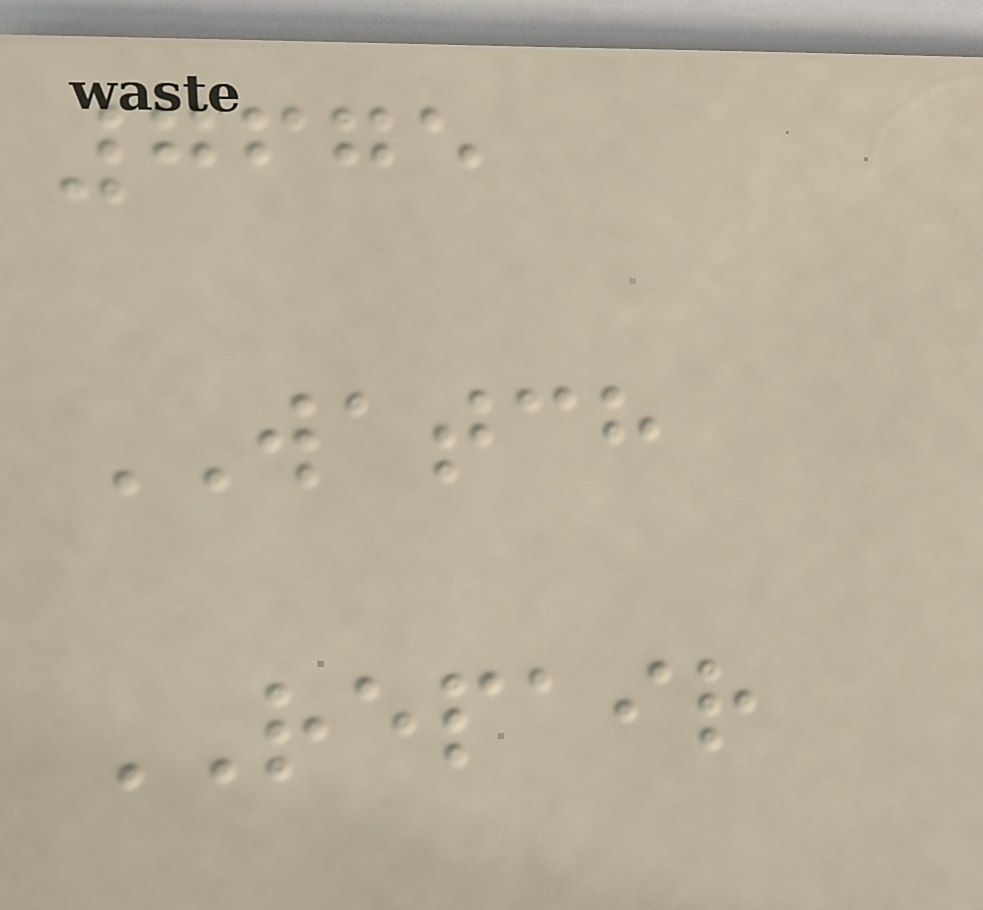7675
WATCH
REPAIR
